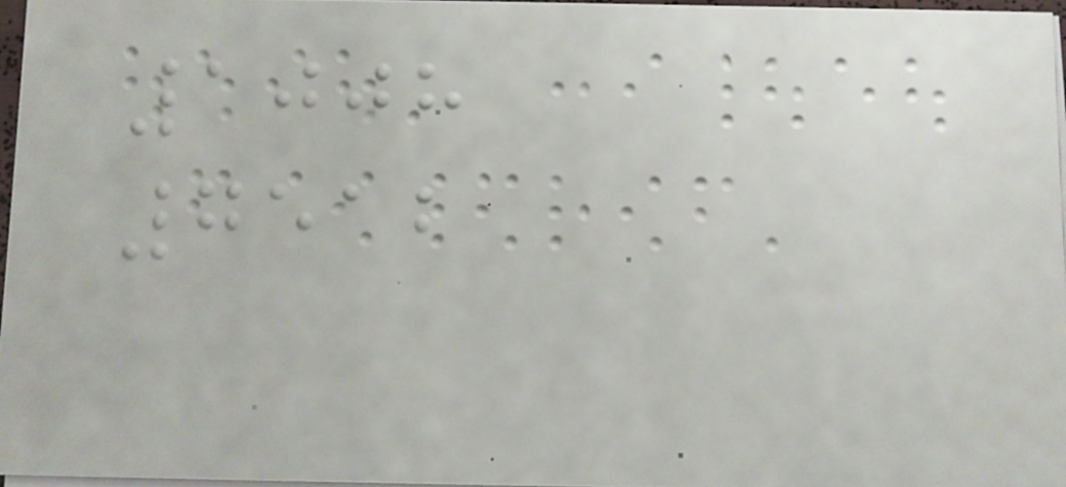1008
7512
